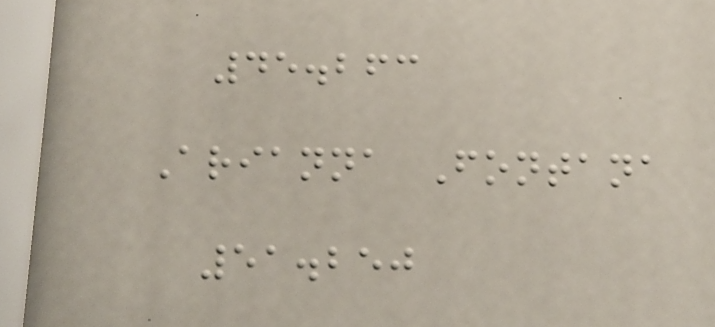45.263
Arianna Fontana
51.250
